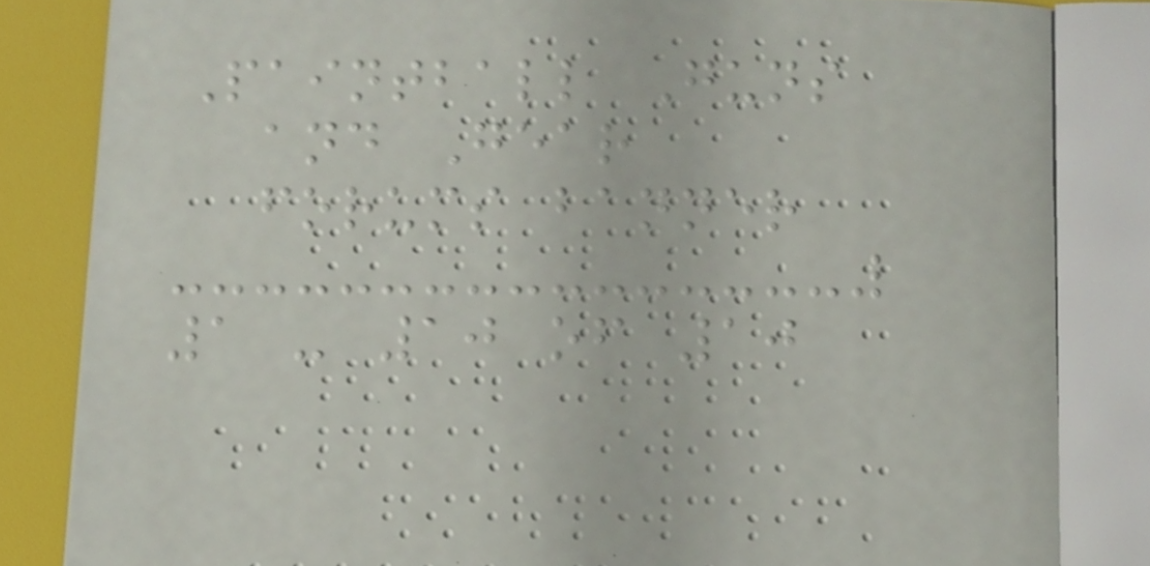Paintball Guns
and Gear
forums banner
1 - 10 of 10
